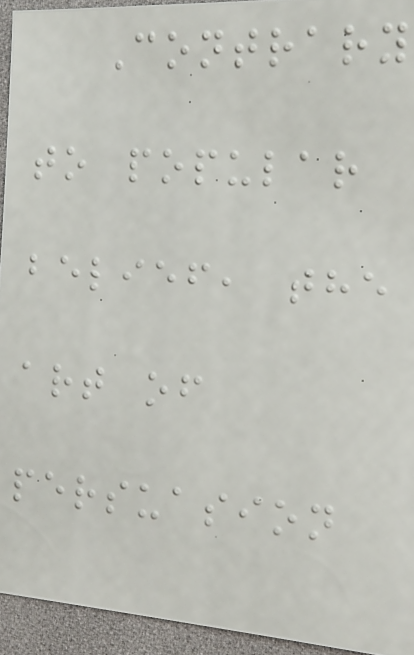Contrary
to popular
belief, the
art of
persuasion
